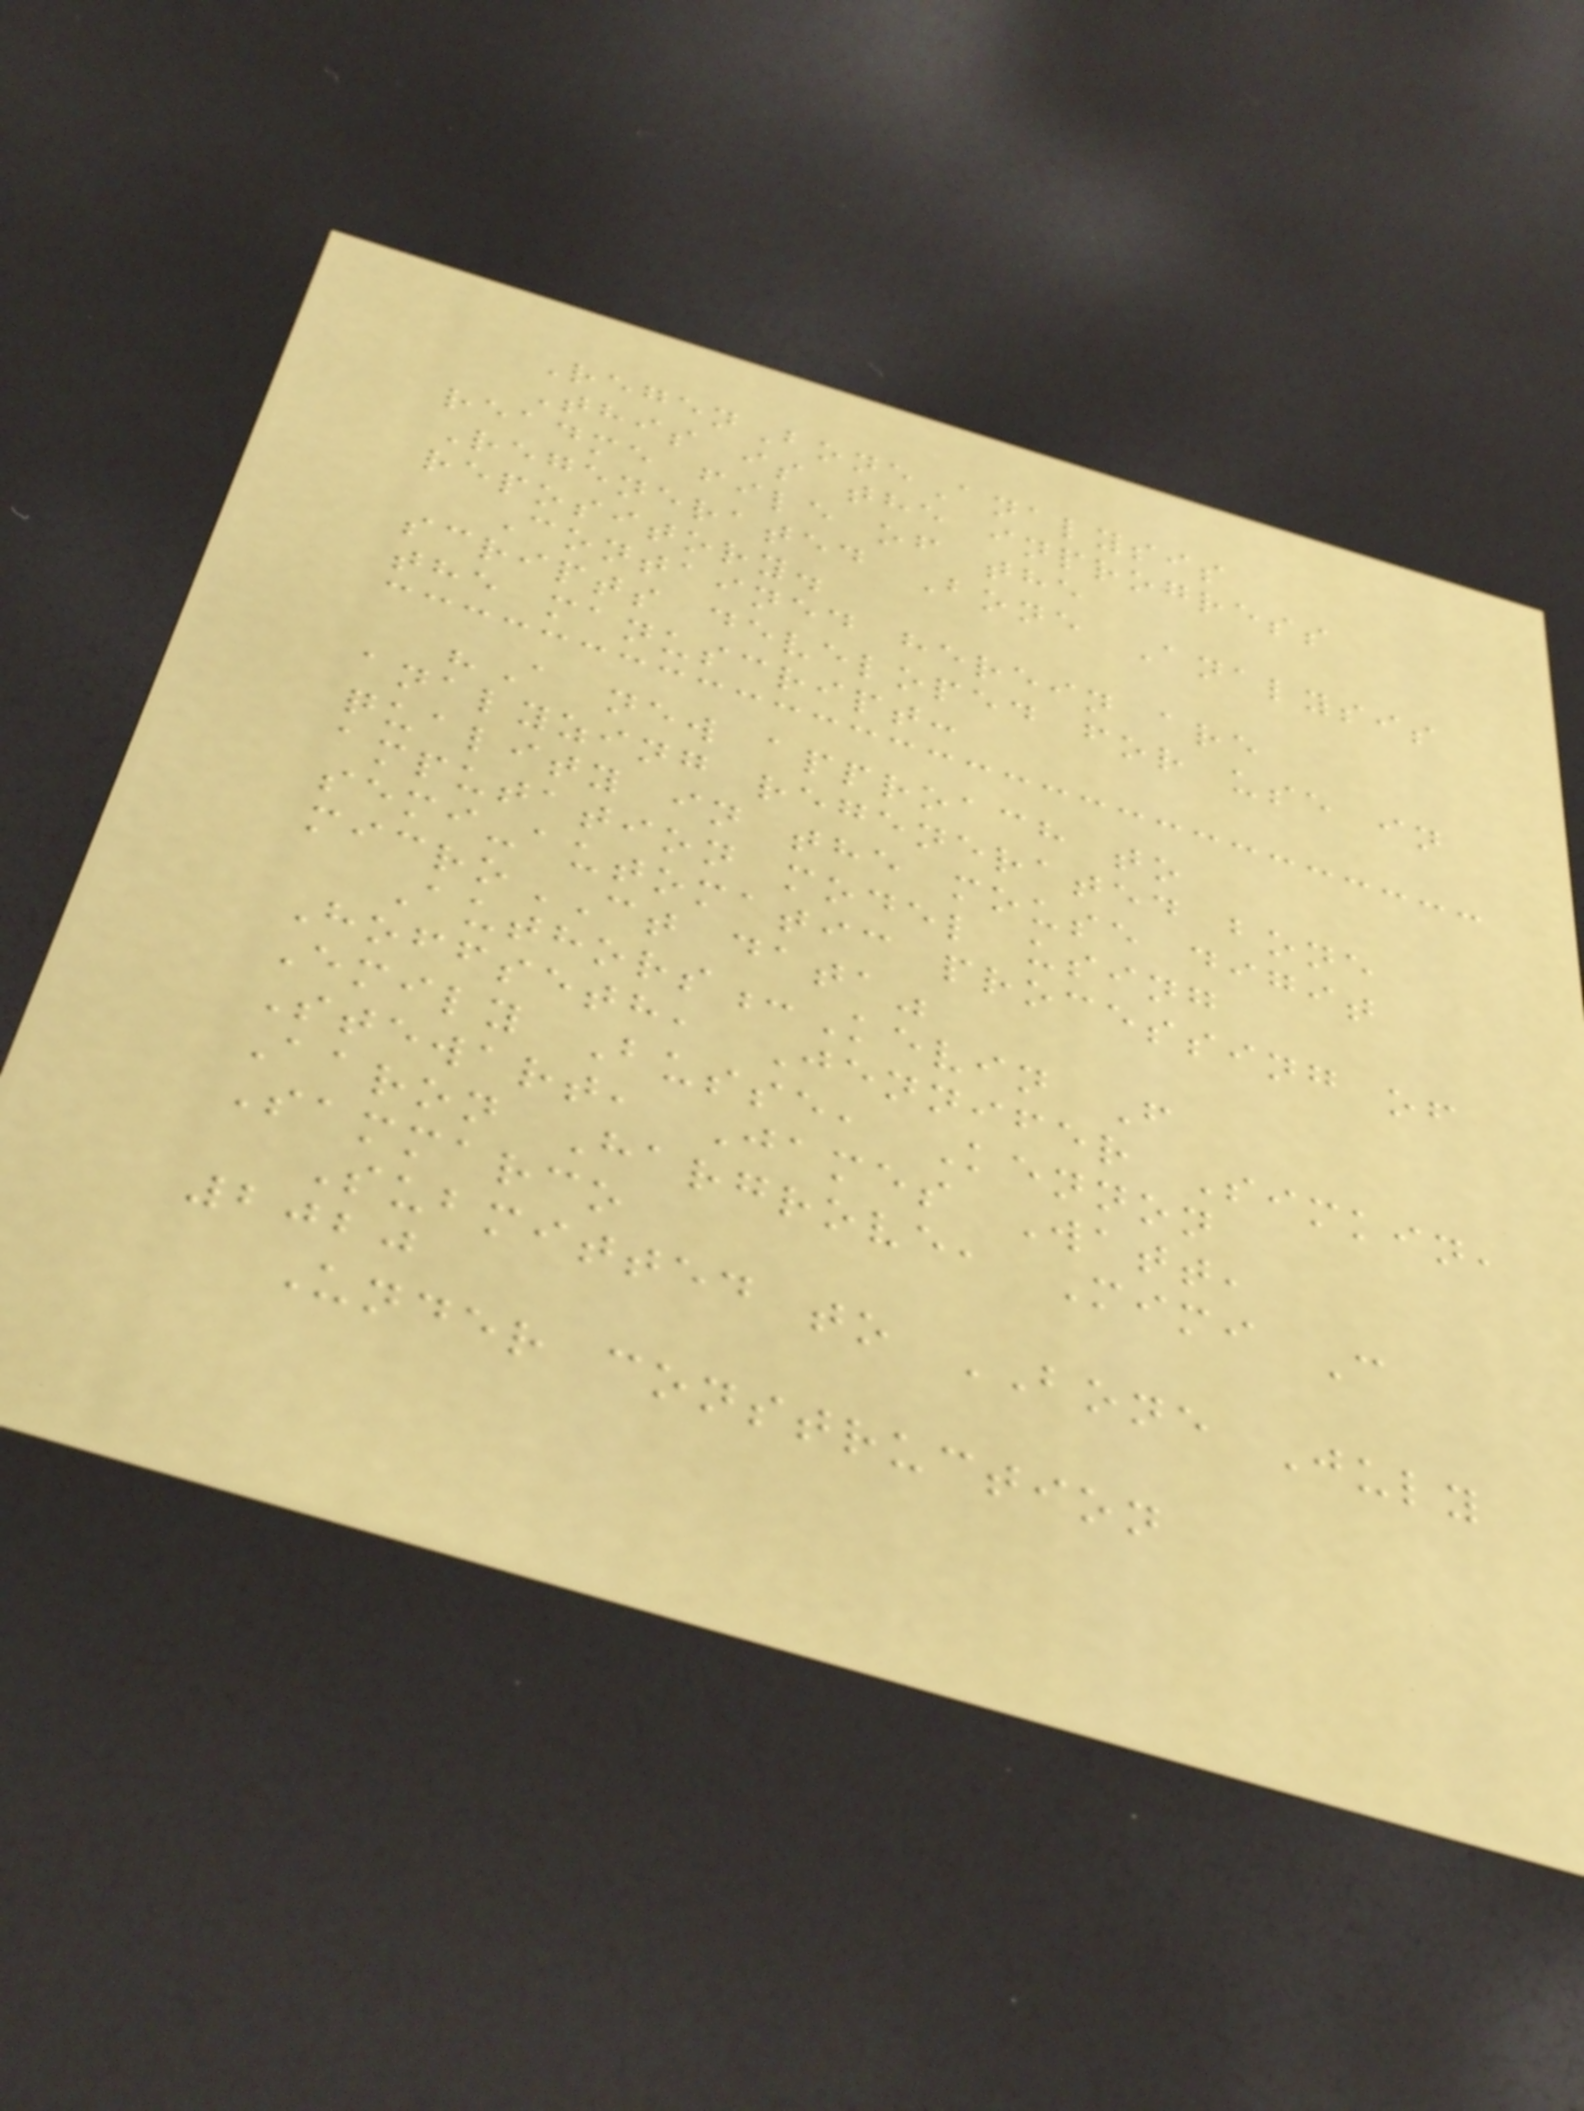RegenBoneAnalysis
This is the inprogress
readme file of the
Regenerated Bone Analysis
repository.
Contained herein are
scripts developed for use in
the manuscript:
"A new approach to
analyzing regenerated bone
quality in the mouse digit
amputation model using
semi-automatic processing of
microCT data"
Authors:Kevin F
Hoffseth, Jennifer Simkin,
Emily Busse, Kennon
Stewart, James Watt,
Aaron Hargrove, Mimi C
Sammarco
Submitted to BONE July
2020
Under construction
